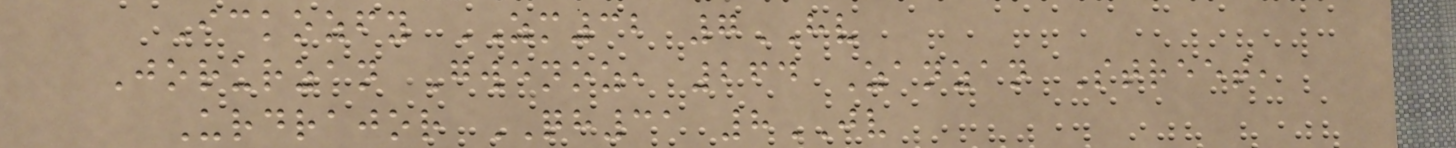Ickozfy ZM32 7HV
Jorurzan Gwenoz, 264 Zanzan Street,
Urdrajor QH31 8JV
